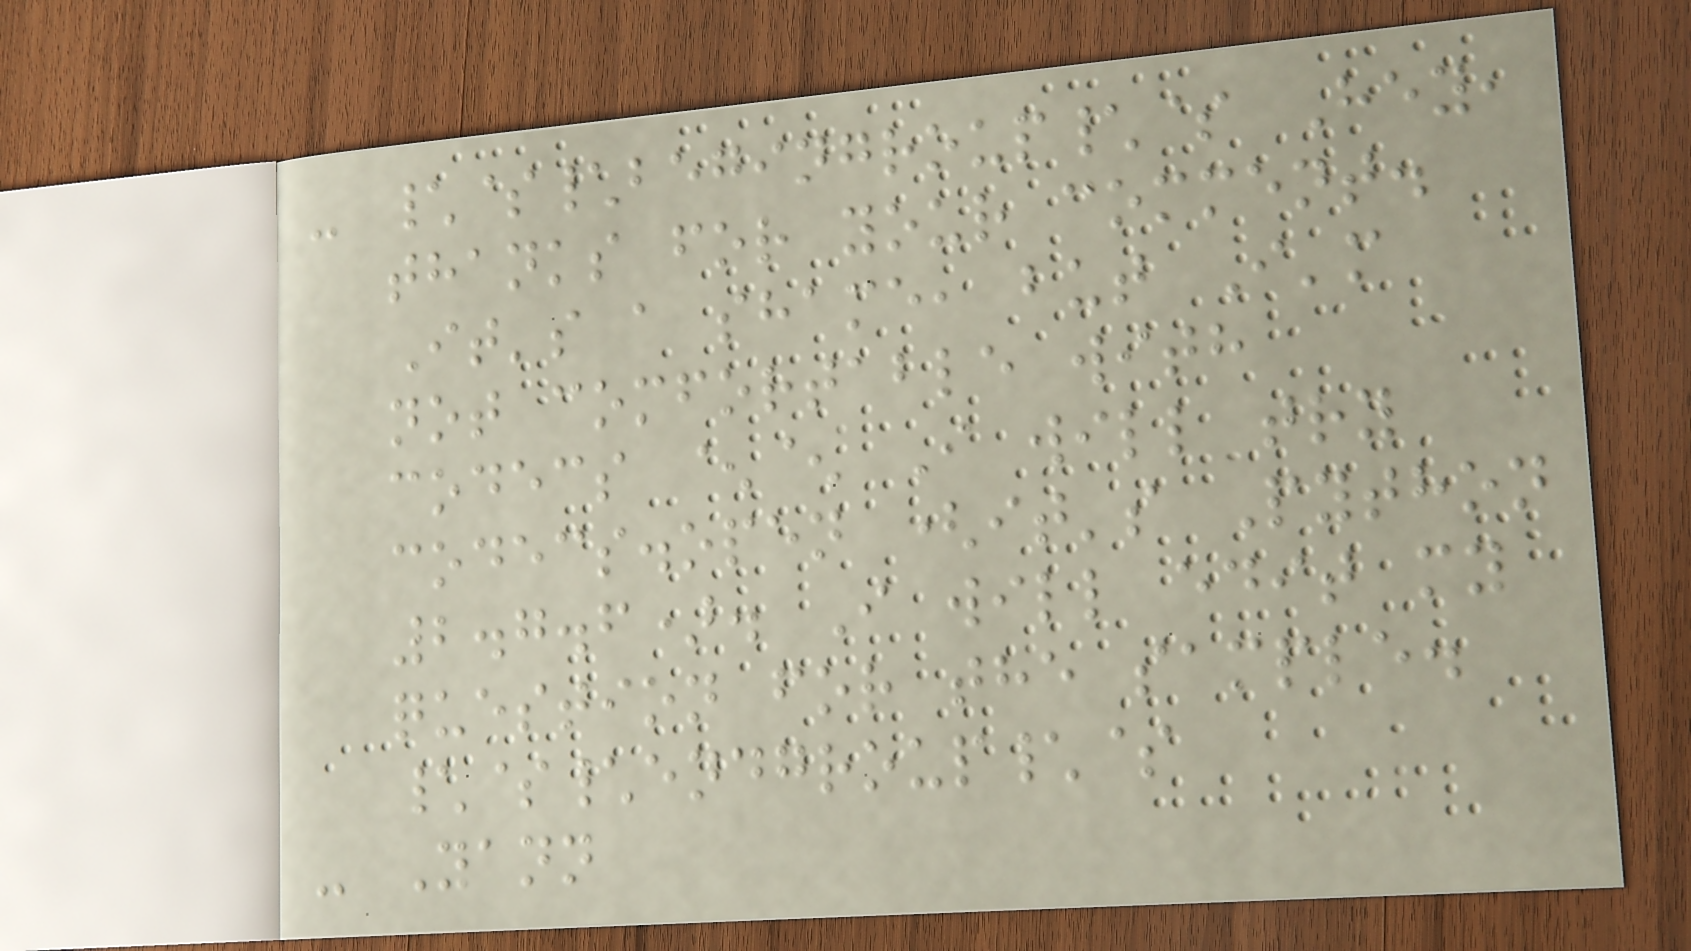- \$\begingroup\$ Hey,
thanks for your comment.
It's a shame, but I'm
not comfortable with
codecs ^^ I will try
codecs.open (it's Python
2.7.6). I will edit my
question for the sample.
\$\endgroup\$
- Yann
